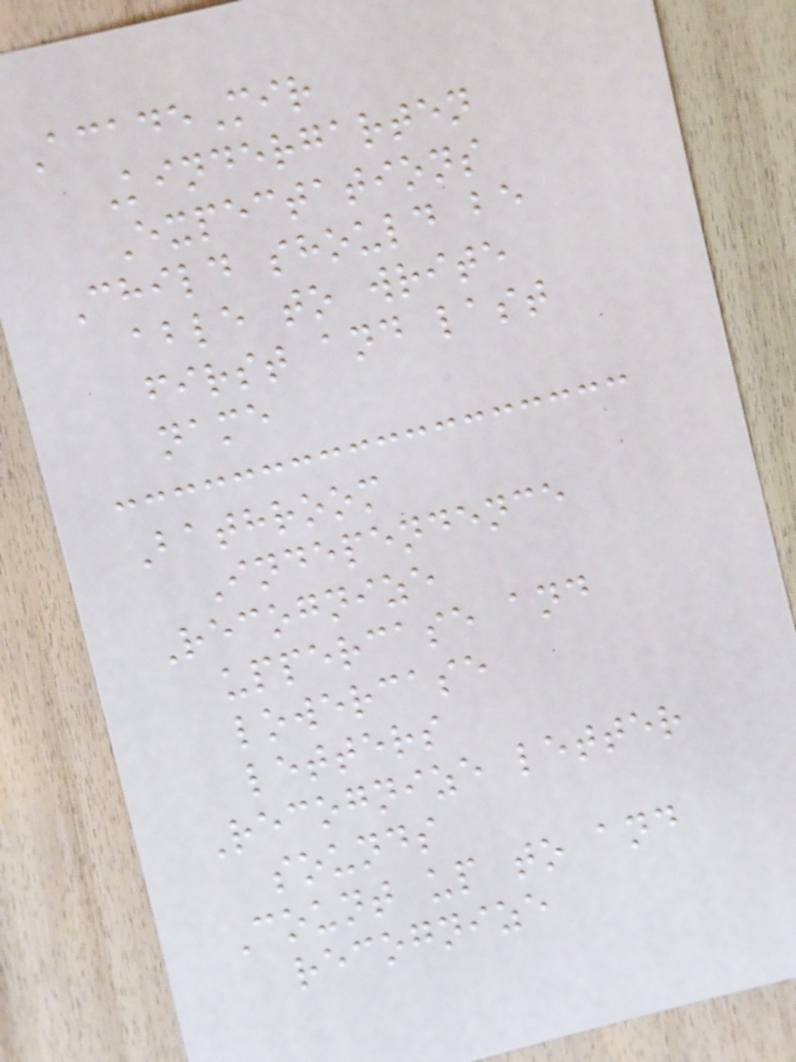AcadeMir
Kindergarten
Expectations
Child should be
able to write
first and last
name
Bathroom
Independence
Recognize
uppercase and
lowercase
letters
Recognize letter
sounds
Count up to and
recognize
